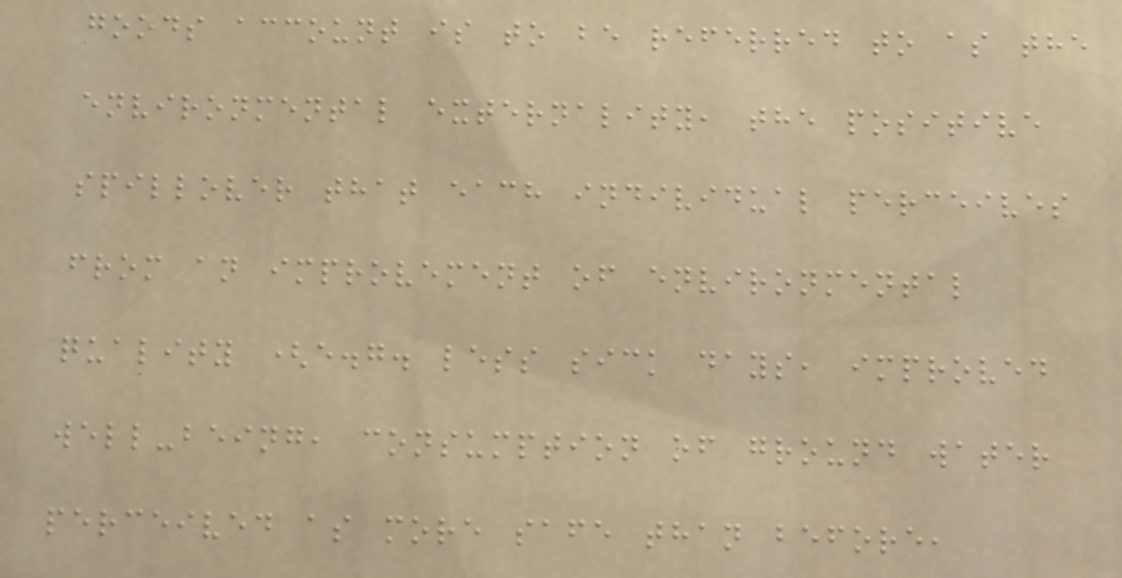goods account is to be referred to as the
environmental externality, the positive
spillover that each individual perceives
from an improvement of environmental
quality (e.g. less sick days, improved
well-being, consumption of ground water
perceived as more safe than before,
